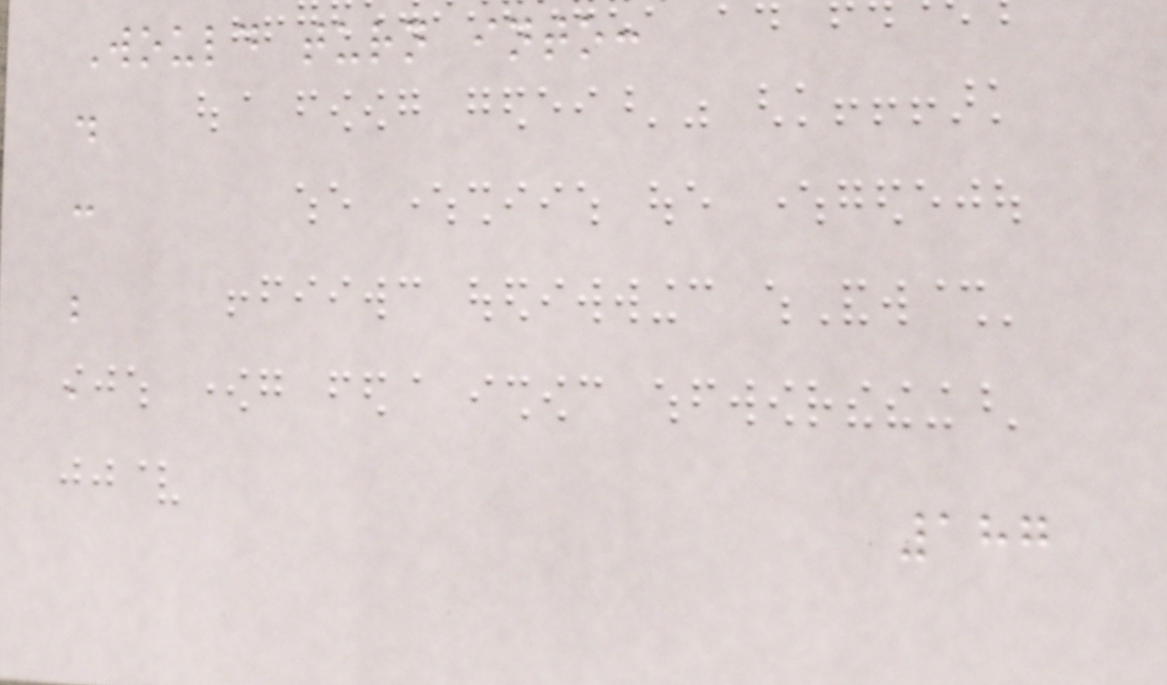Would turn into:
d
c
b
a
187
